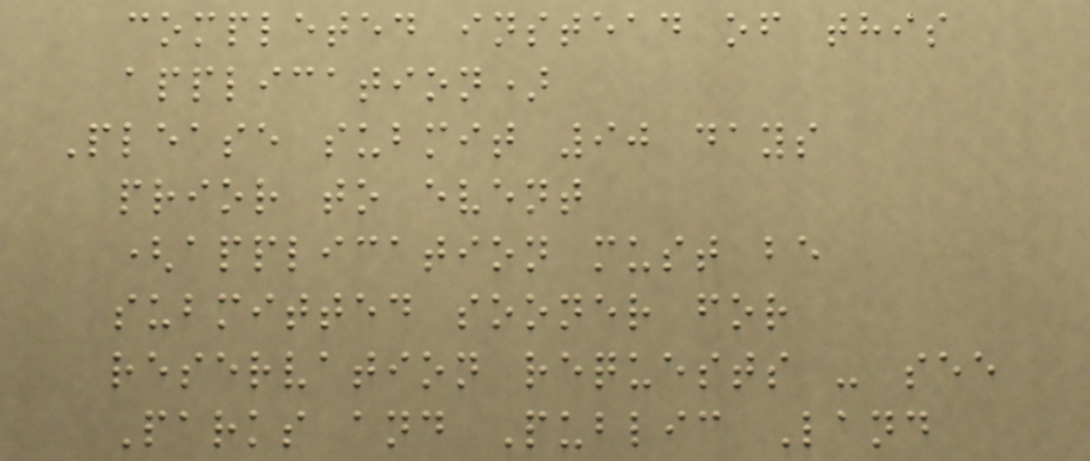completed instead of this
application)
Please submit 90 days
prior to event
(application must be
submitted sooner for
reservation requests - see
Parks and Public Land
